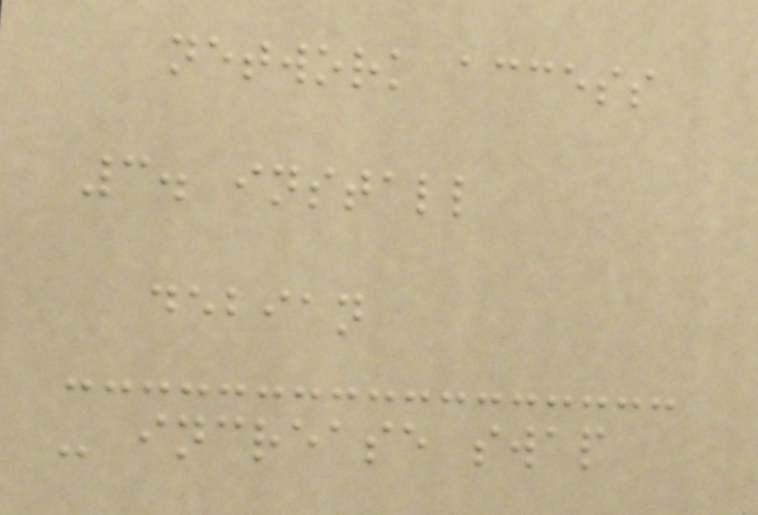network access
3. install
debian
- increase swap
